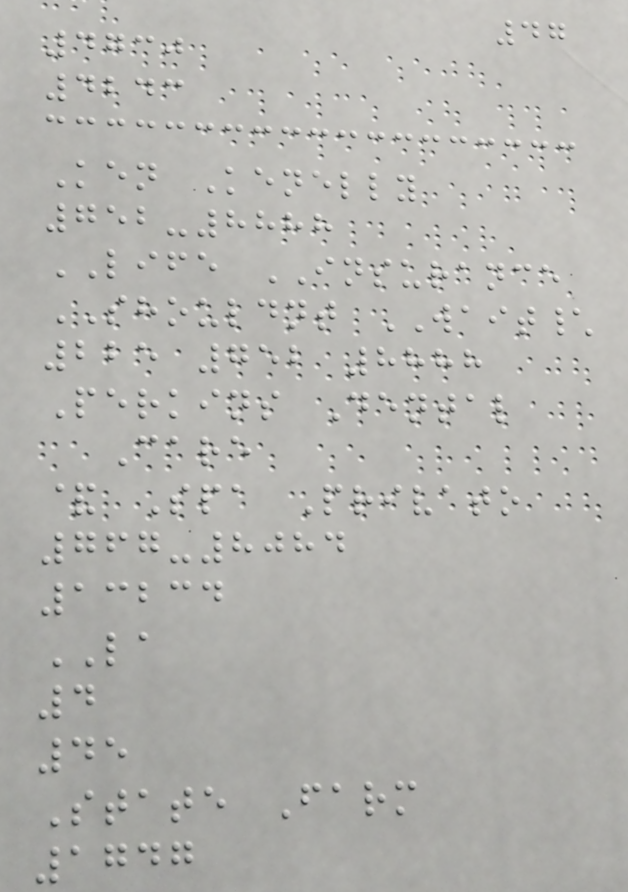47
4730
4243
Ken Kenelly
752-8888
LIFE INSURANCE
SHOULDNT WAIT\
225 752 8888
Perkins Dental
Care
& Spa Privato
767-8084
13234
LA
4
45
State Farm
1747
